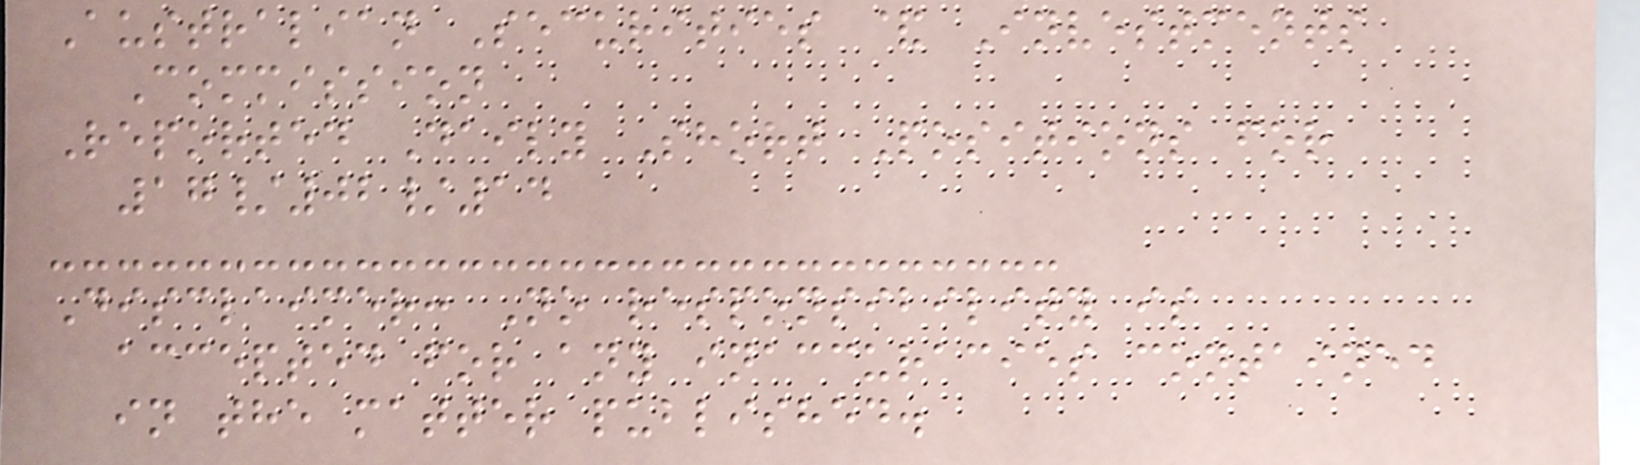Australian Securities & Investments
Commission
Reported Daily Short Positions for
17/02/14
Disclaimer: No responsibility is
accepted for any inaccuracies contained
in the matter published.
